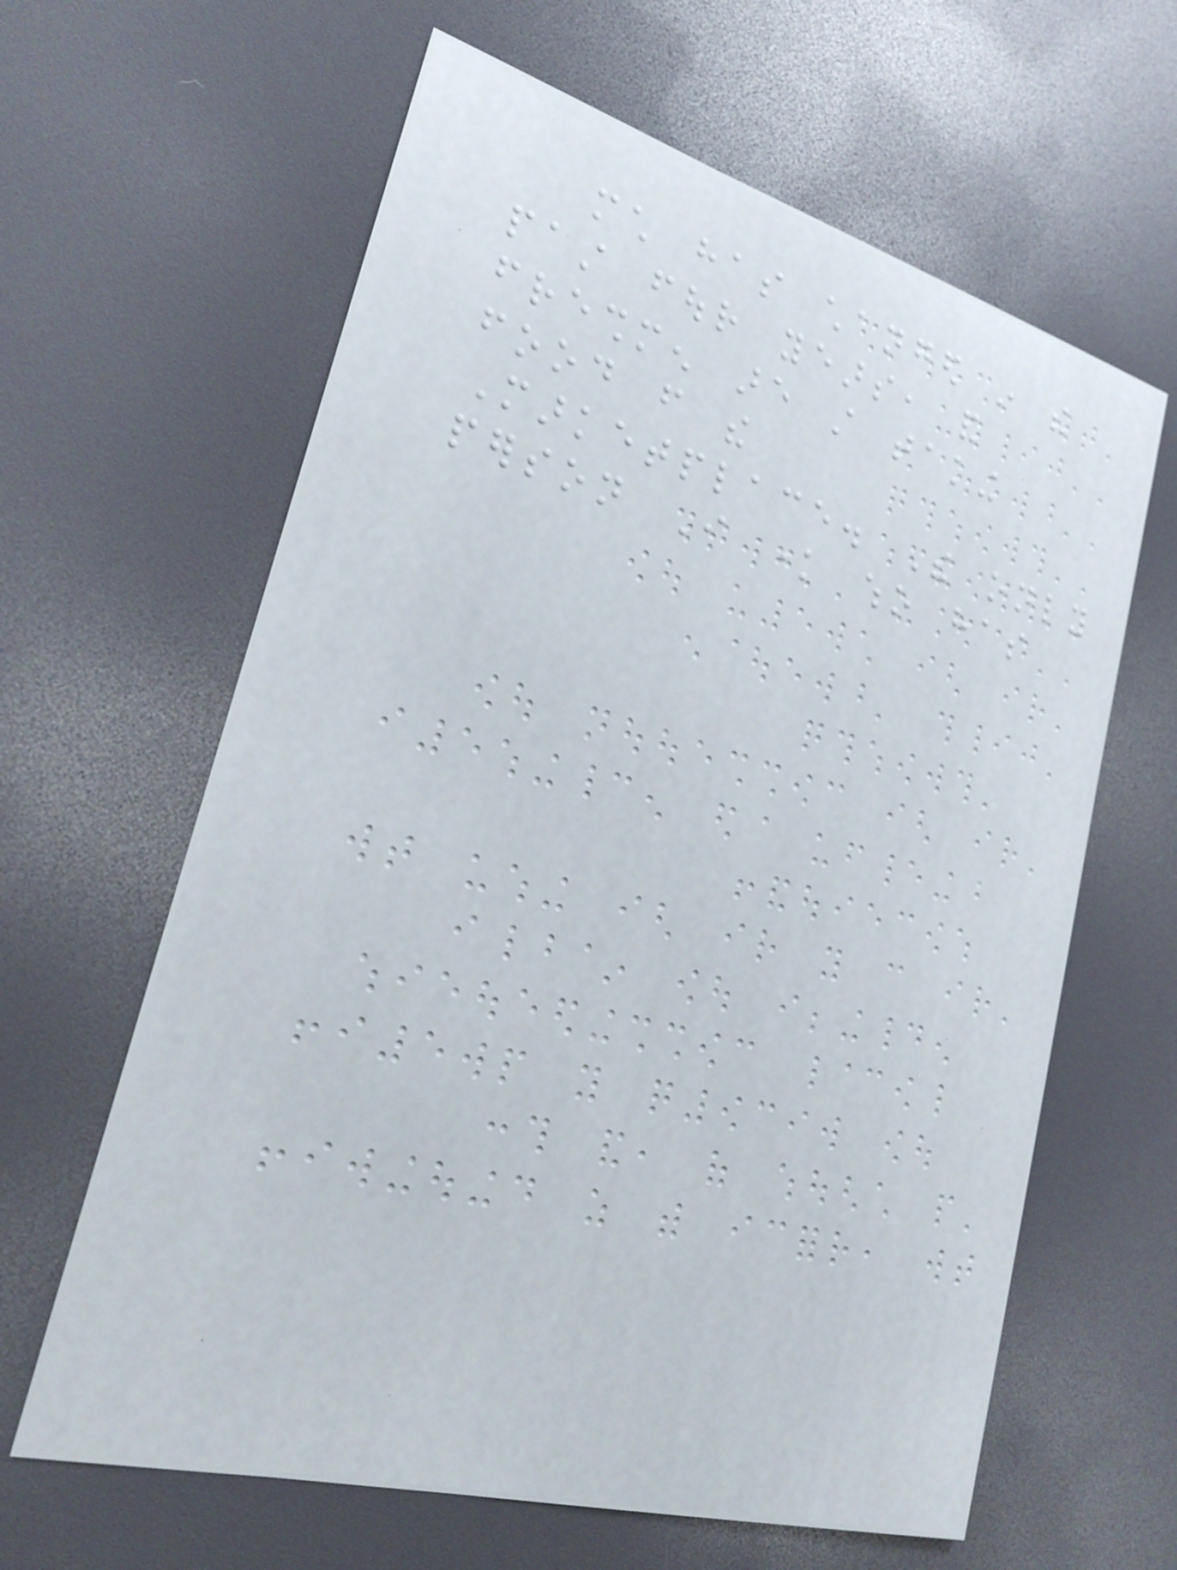much has changed in the
past four years, and
freshmen are still taking
food from the
Marketplace. The only
person I know who has
